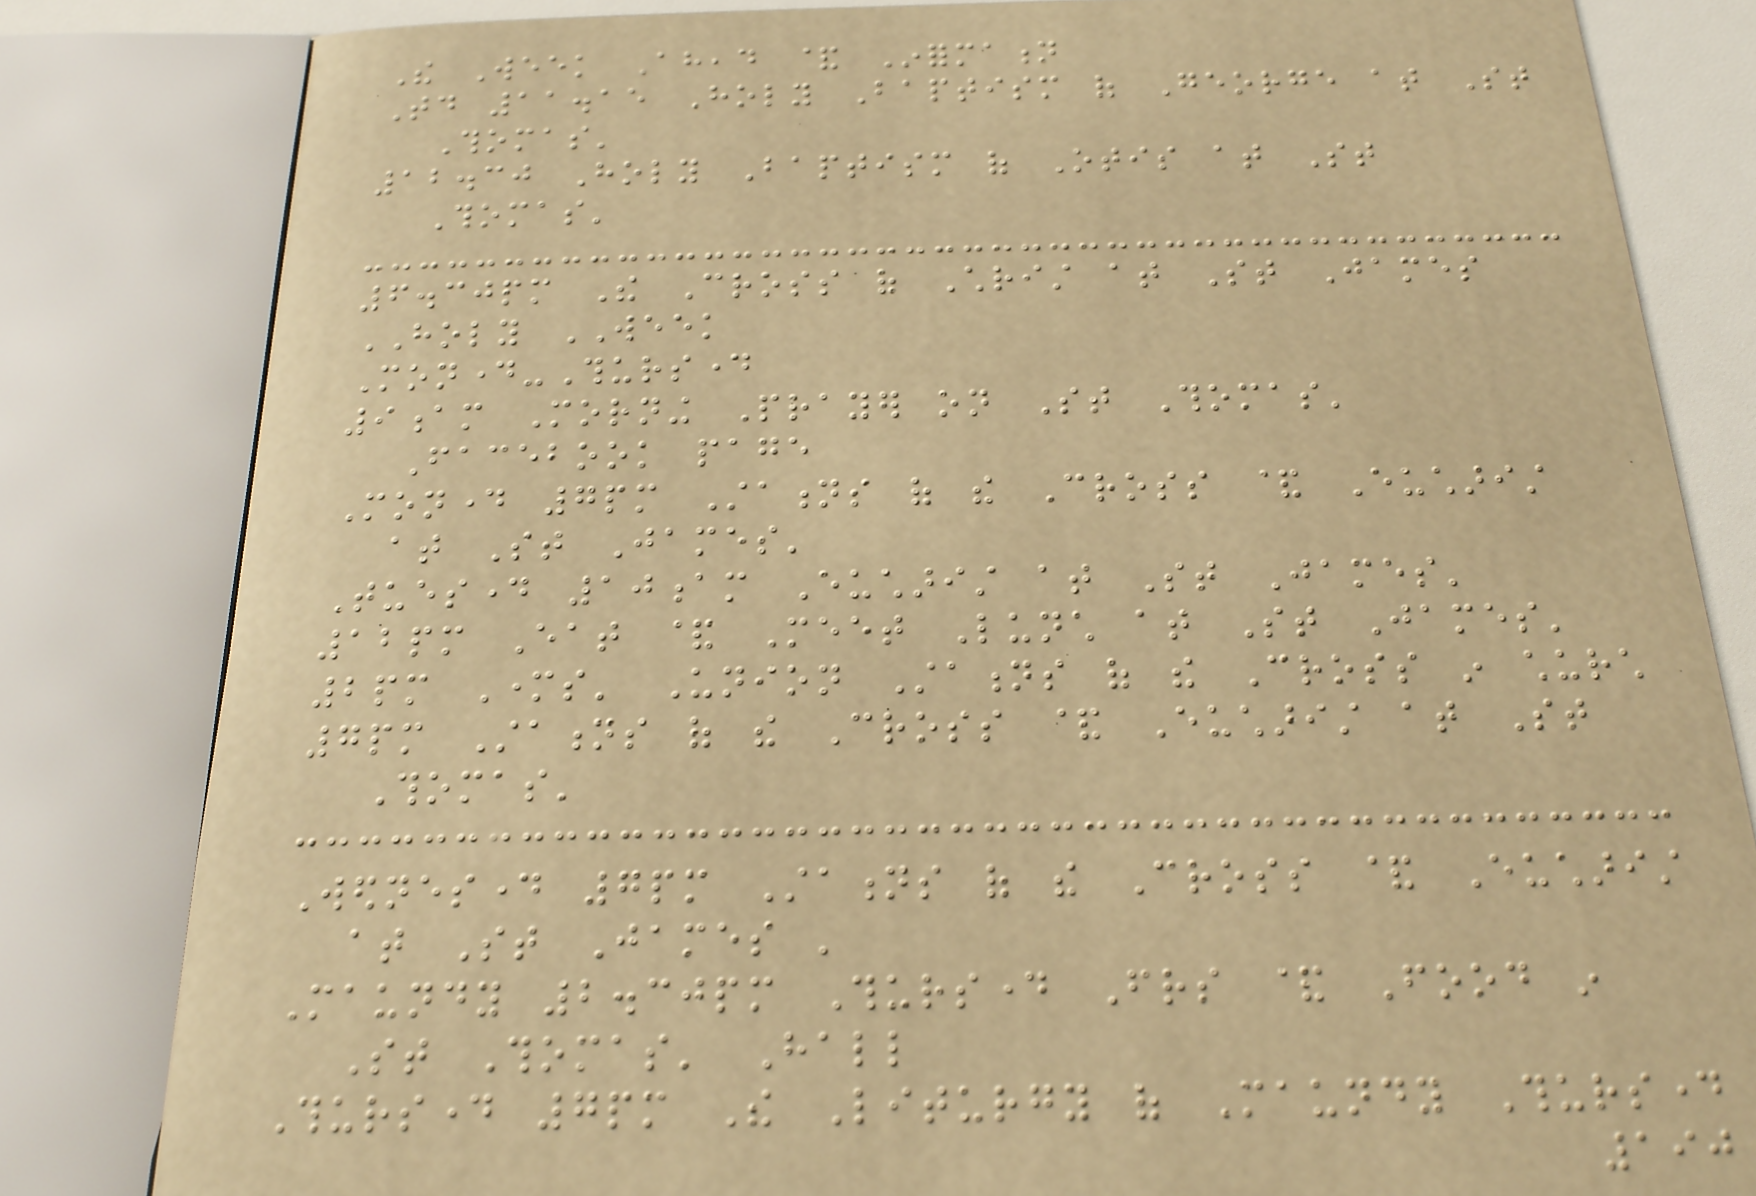The Week Ahead & Information
Today 11.15 Holy Baptism of George at St
Thomas'
12.30 Holy Baptism of Otis at St
Thomas'
6.30pm The Cross of Christ at St James
HOLY WEEK
Monday-Thursday
9am Morning Prayer on St Thomas'
Facebook page
Monday 7pm Stations of the Cross & Eucharist
at St James'
Tuesday 10am Eucharist at St James'
12pm Eat & Meet Lunch at St James'
2pm Mothers' Union Stations of the Cross in church
7pm Stations of the Cross & Eucharist at St
Thomas'
Wednesday 7pm Stations of the Cross & Eucharist
at St James '
Maundy 2.30pm Thursday Friends & Food in
St Thomas' Hall
Thursday 7pm The Liturgy of Maundy Thursday
190
